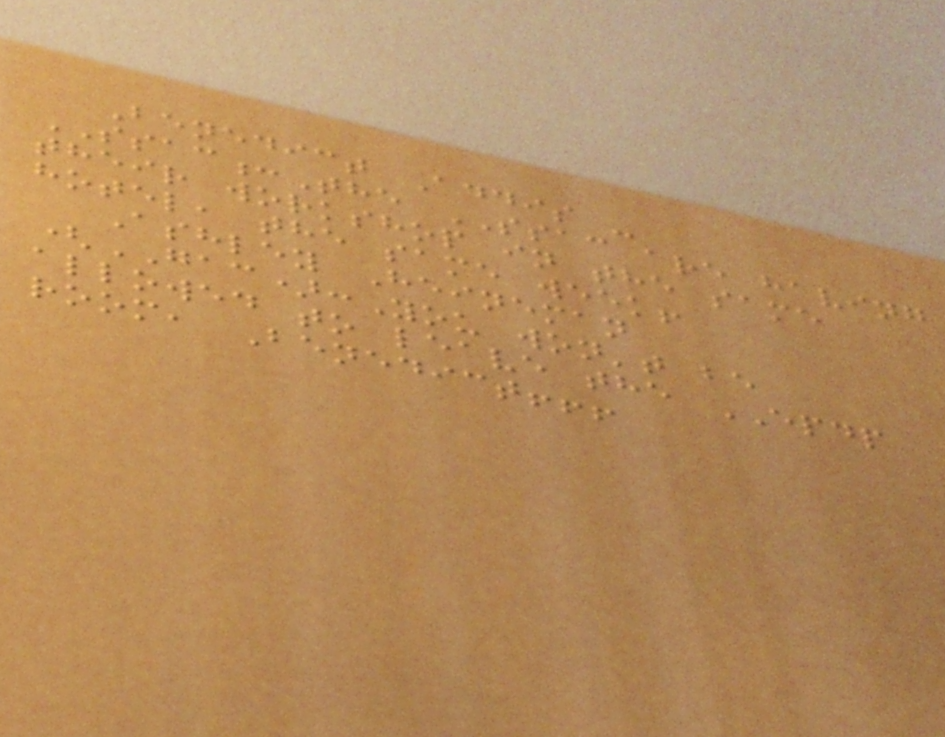Benedict Addis -
SSAC:The SSAC are having
their workshop in the same
hotel, the same week!
Ashley Heineman
(GAC):You won't be
allowed to leave the EPDP
room, Benedict!!!
